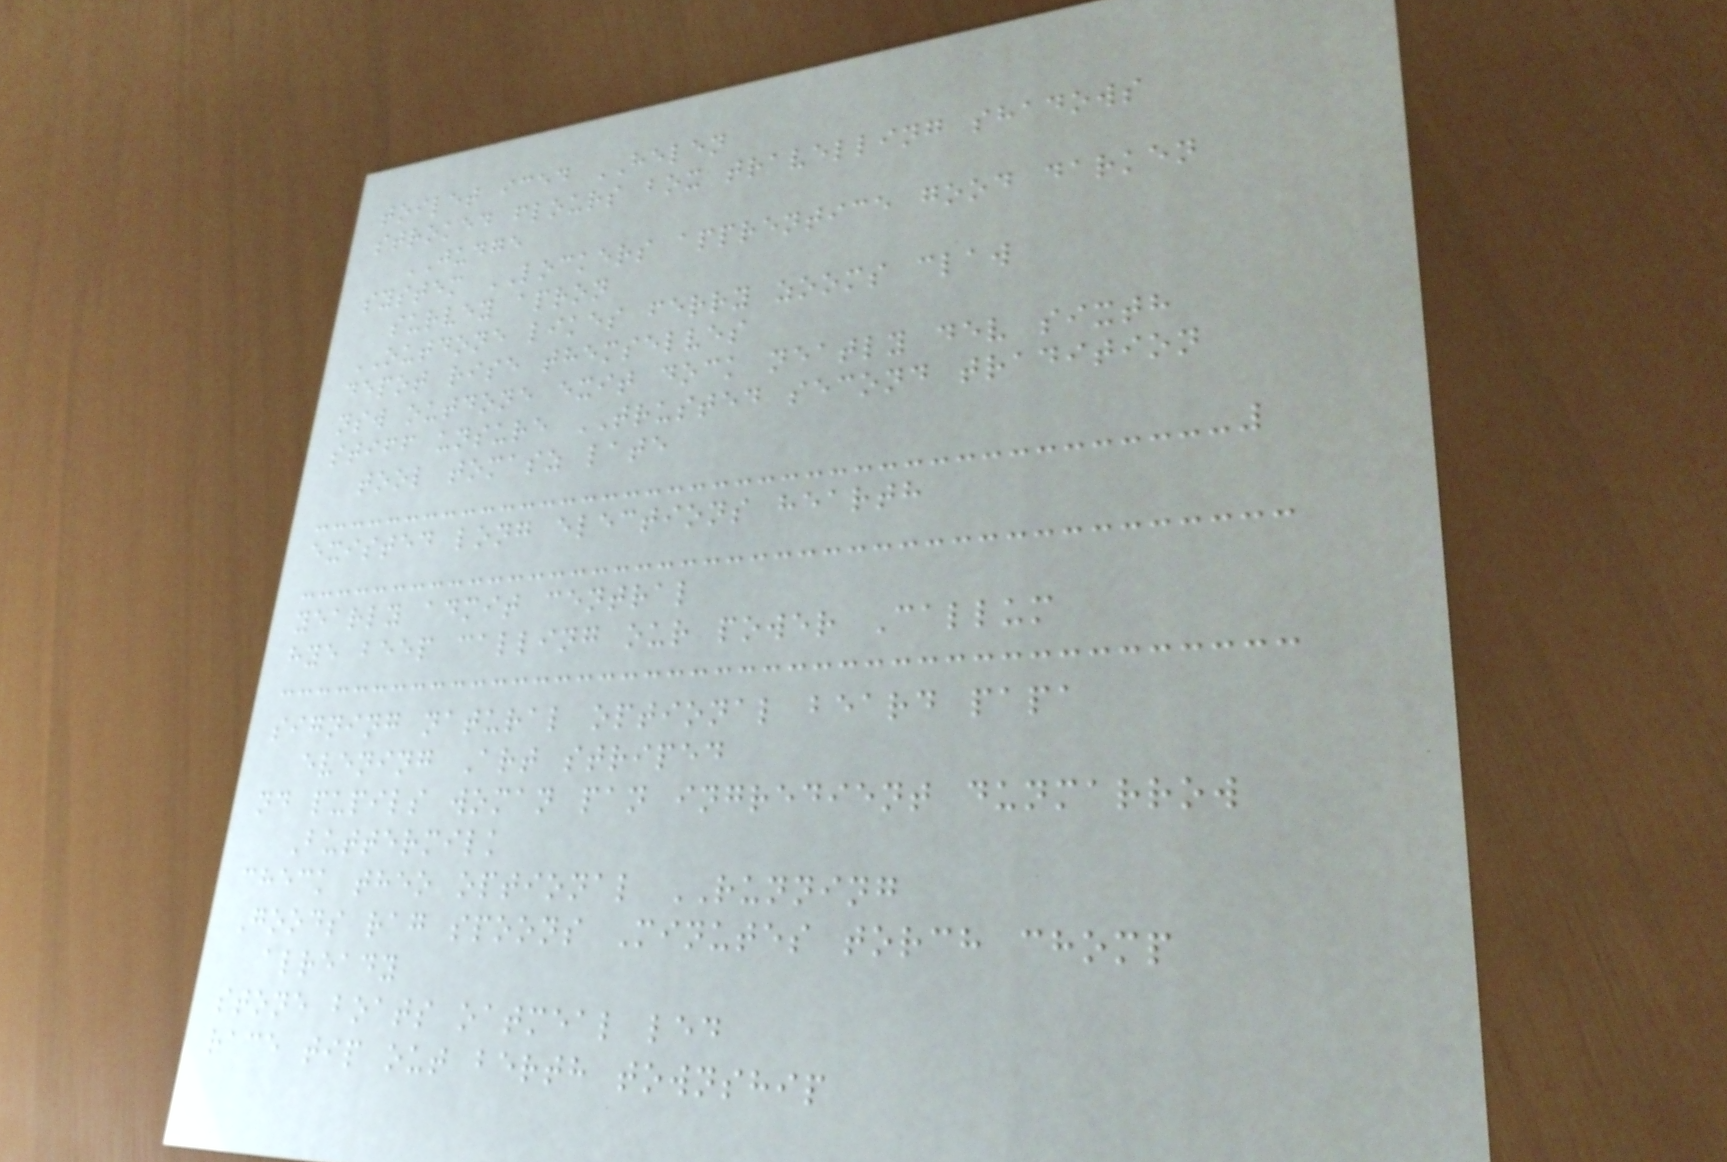toilet iced HELEN
stroked flours box travelling shadows
JUDGE
system LOCKERS apprentice good darken
survey apron
OUTDONE likes ferry zooms claw
depot rise themselves
nsw outdone exit dock neatly dev sixth
stiff unsure TRUSTED second tradition
tool tomasz late
existed long elections hearth
yearly admit central
hye beep calling our power Callum
signing natural optional beard papa
evening Art striped
nd pupils woman pan ingredient dunmarrow
Buttermilk
check theo optional RUNNING
Goods rag spoons Minutes torch chomp
already
stone boats oatmeal led
race tip out berth township
